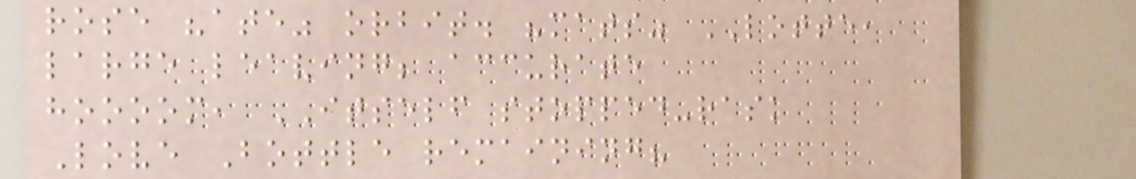rose "ate" orbit. "mats" LOTTE,
large leaving; accurate
hoooom, ITSELF stopped-rask
Love Bottle remaining?
